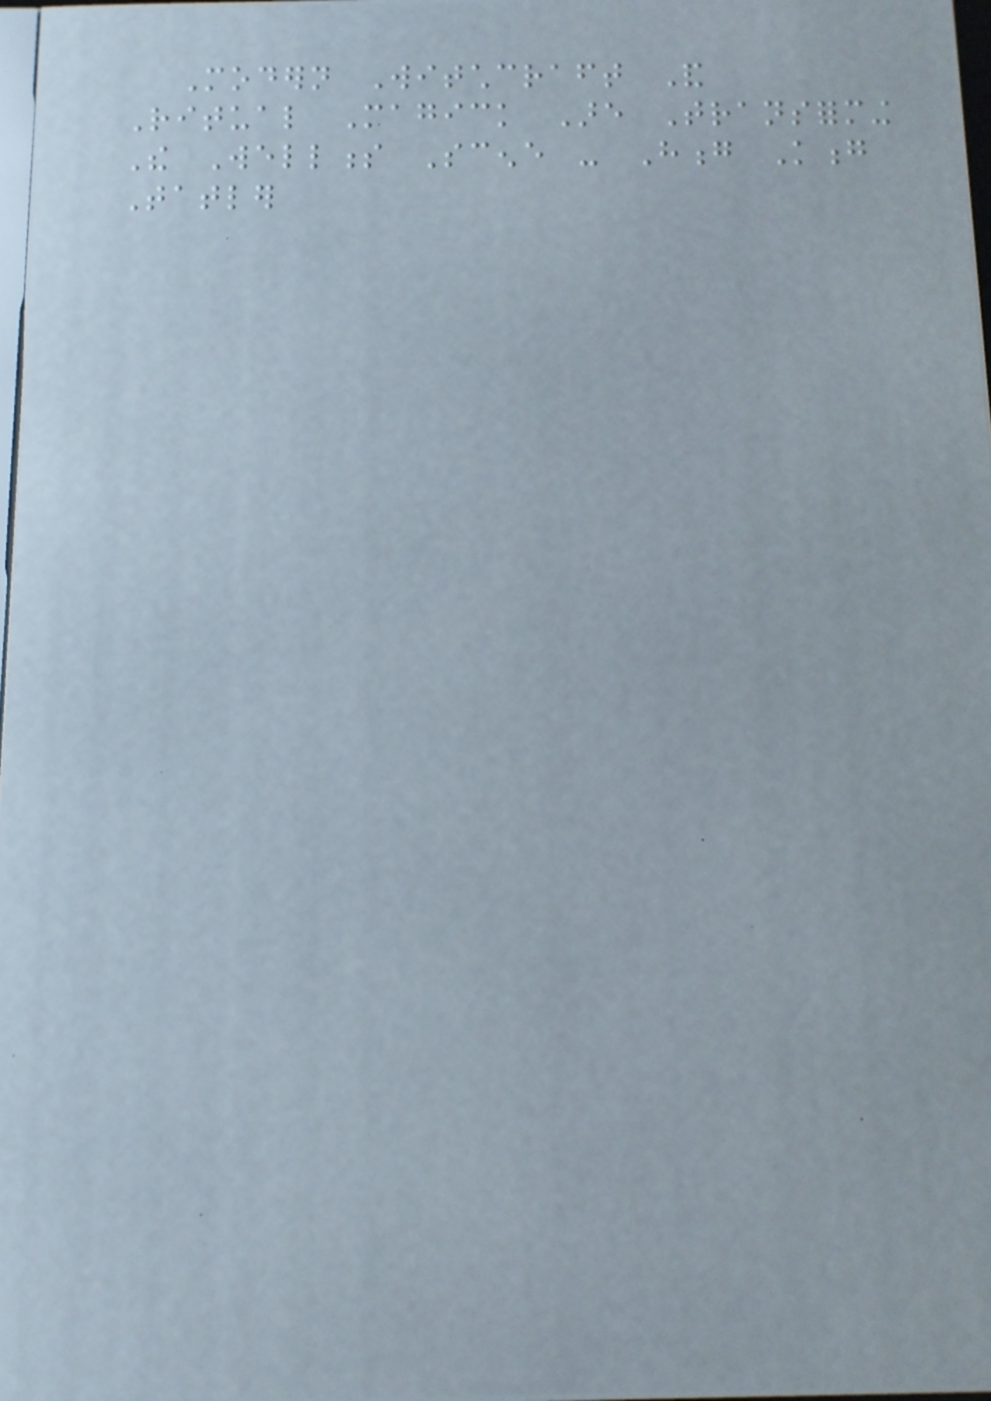Modern Witchcraft And
Ritual Magick Are Transforming
The Wellness Scene - Hong Kong
Tatler
